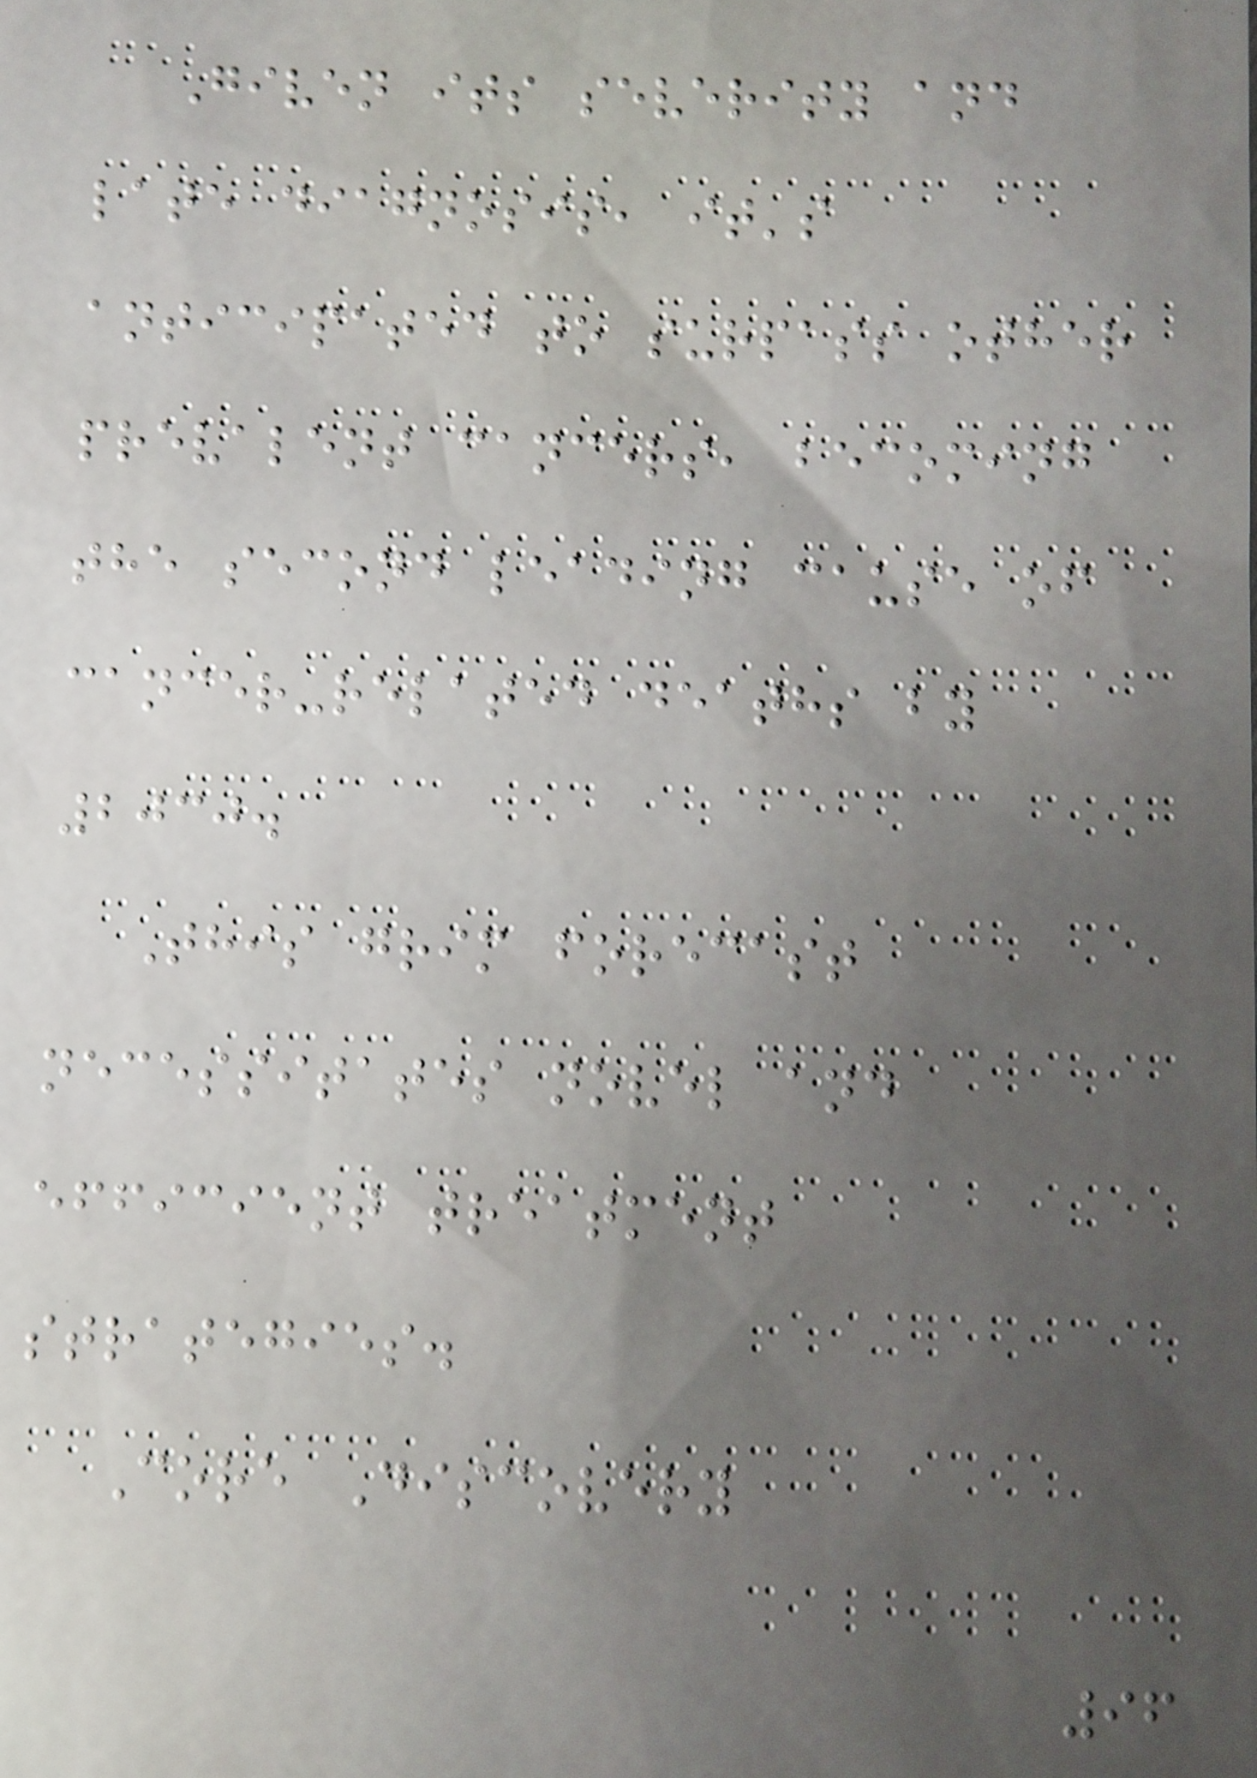Given its severity and
late diagnosis, it's
anticipated to surpass other
prevalent cancers, becoming
the second leading cause of
cancer-related deaths by
2030.
This grim forecast
necessitates novel and
efficient treatment
strategies.
Core Discovery
96
